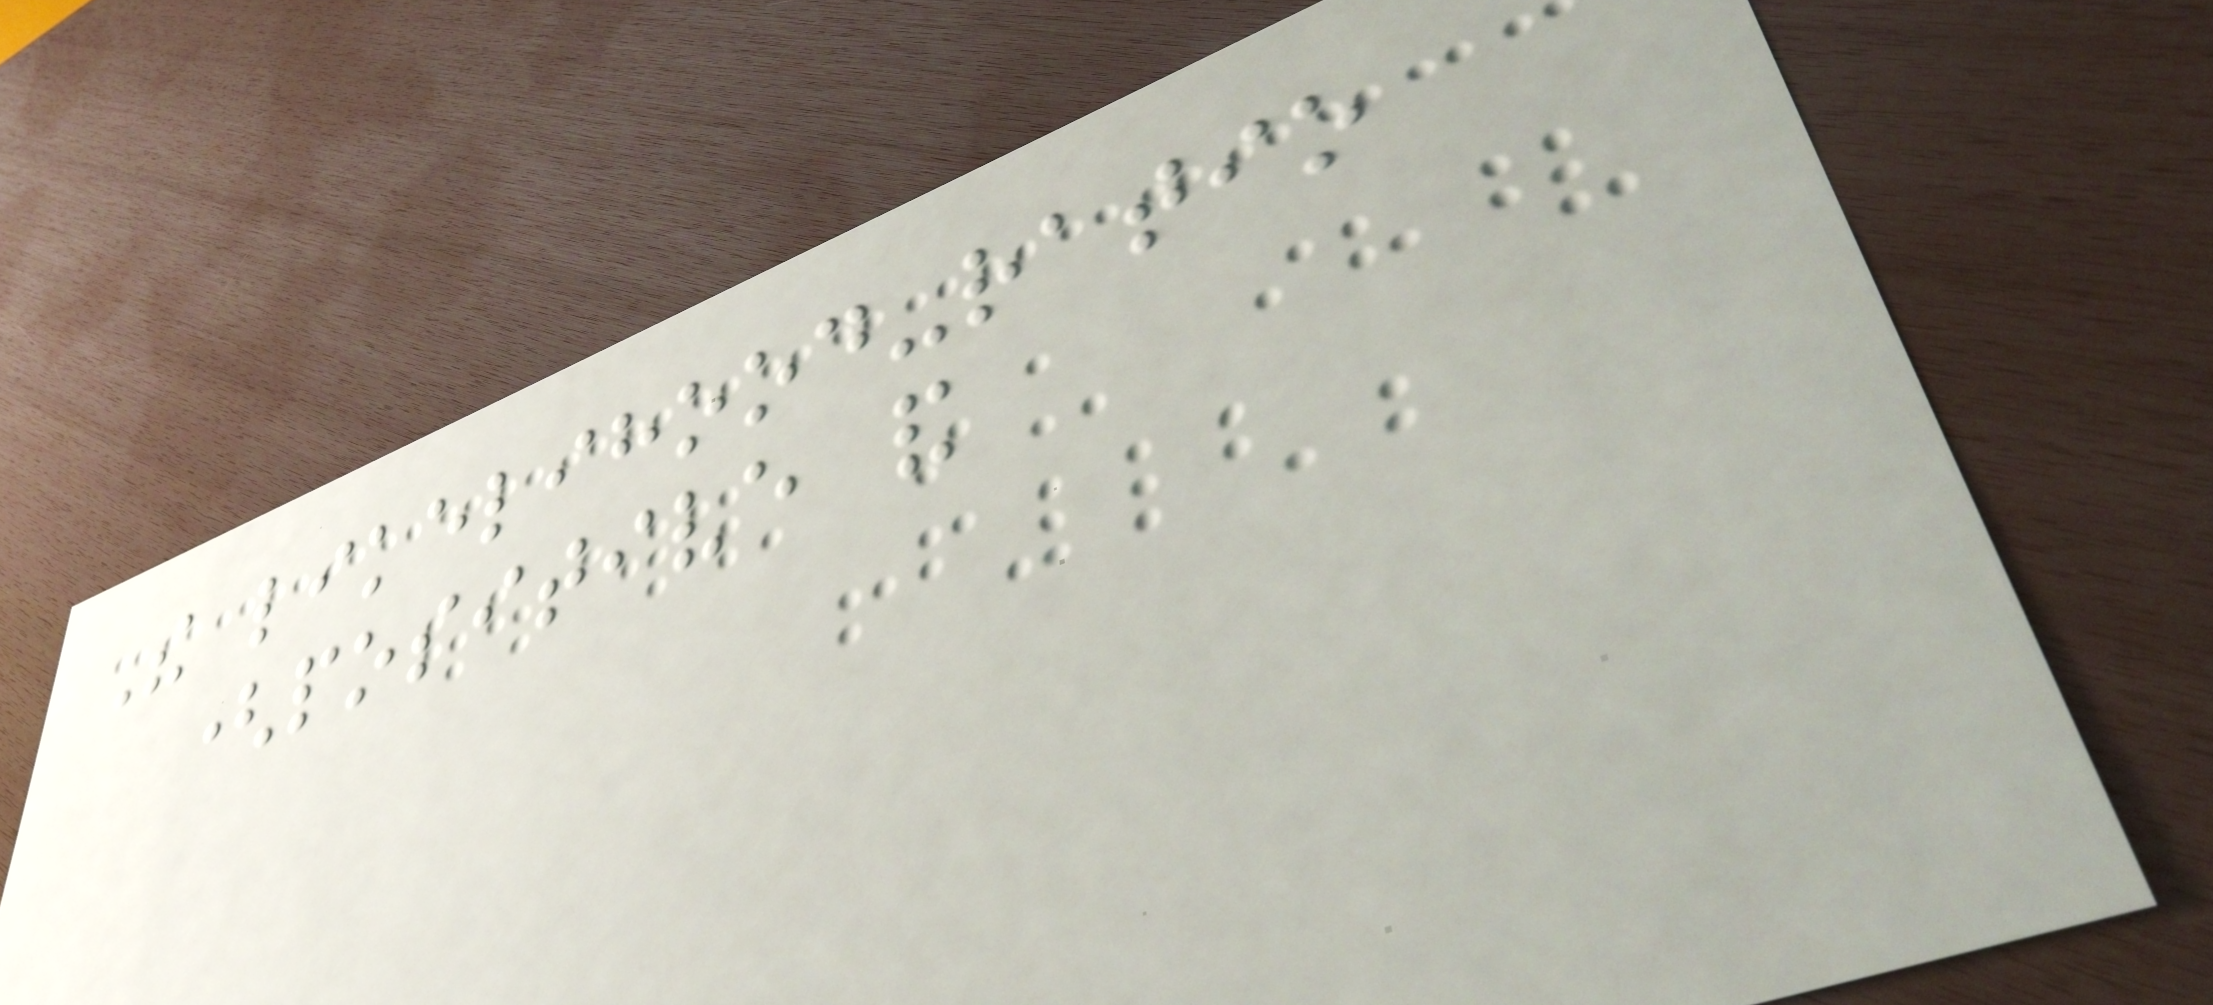The likelihood-ratio
(positive and
